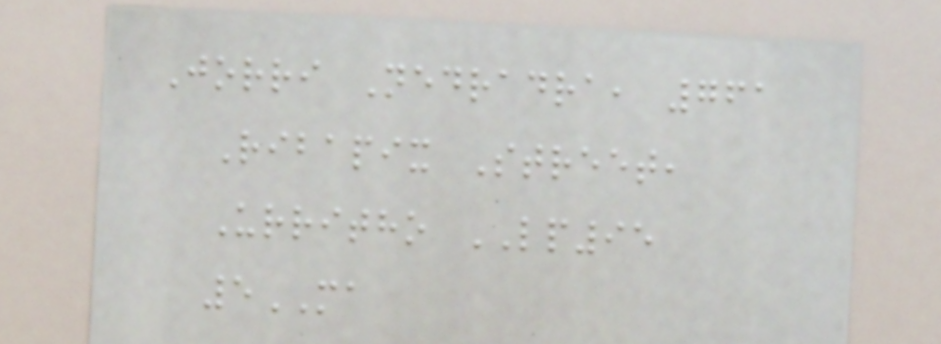Jorri Nedradra, 761
Ribapix Street,
Urritho LP95
5MA
